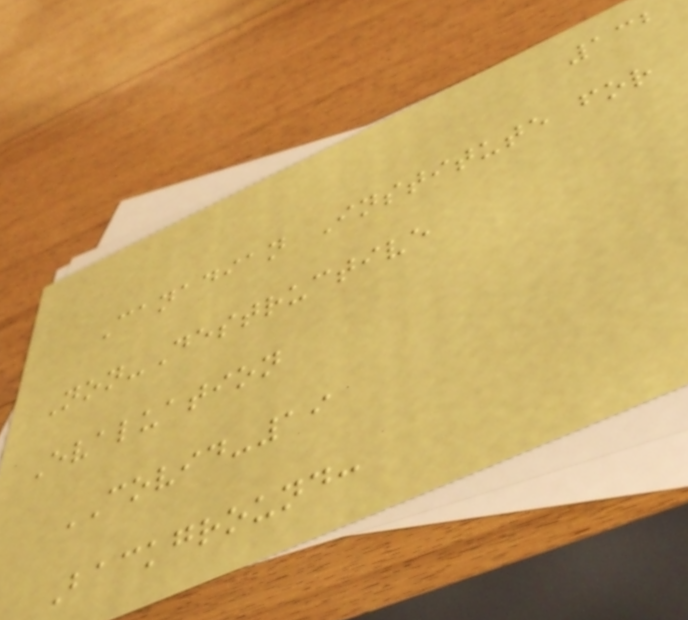132
Canadian Institute for
Non-Destructive
Evaluation
COVID-19
Background:
